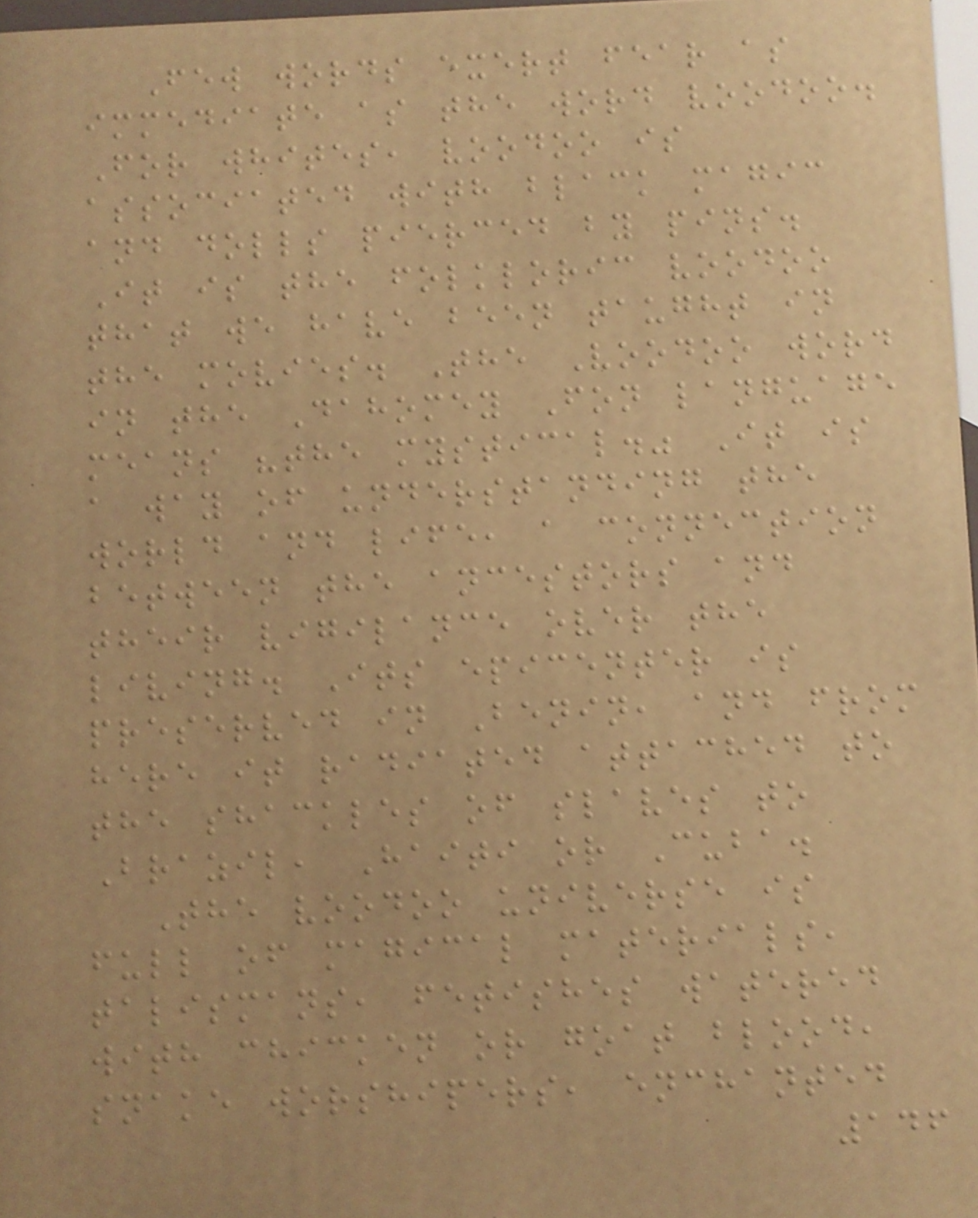Few words exert fear as
immediate as the word voodoo.
For whites, voodoo is
associated with black magic
and dolls pierced by pins.
It is the folkloric voodoo
that we have been taught in
the movies. The Voodoo word
in the Dahomey Fon language
means "the mystical." It is
a way of understanding the
world and life, a connection
between the ancestors and
their vigilance over the
living. Its epicenter is
preserved in Benin, and from
here it radiated attached to
the shackles of slaves to
Brazil, Haiti or Cuba.
The voodoo universe is
full of magical materials,
talismans, fetishes watered
with chicken or goat blood,
snake worshipers, enchanted
146
